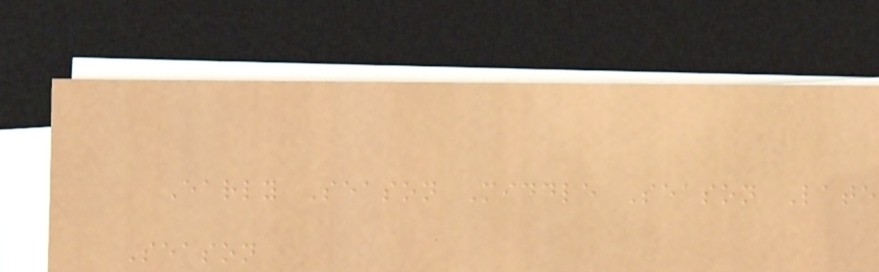Early Season Middle Season Late
Season
